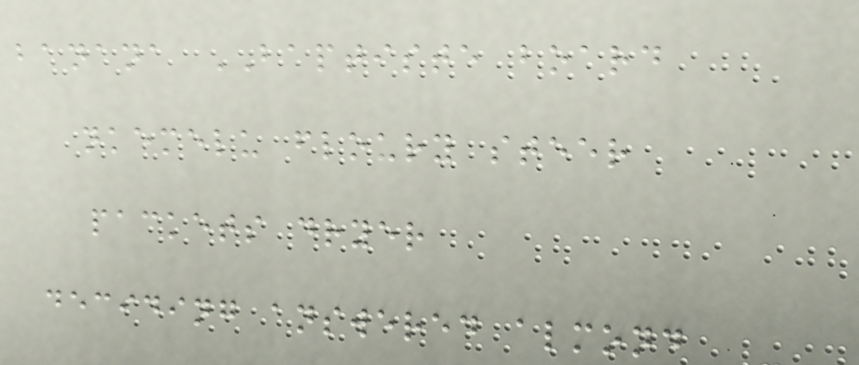banana BAPTISTE board
nkemelu floury steer
packets dryer
deciding answered almond
